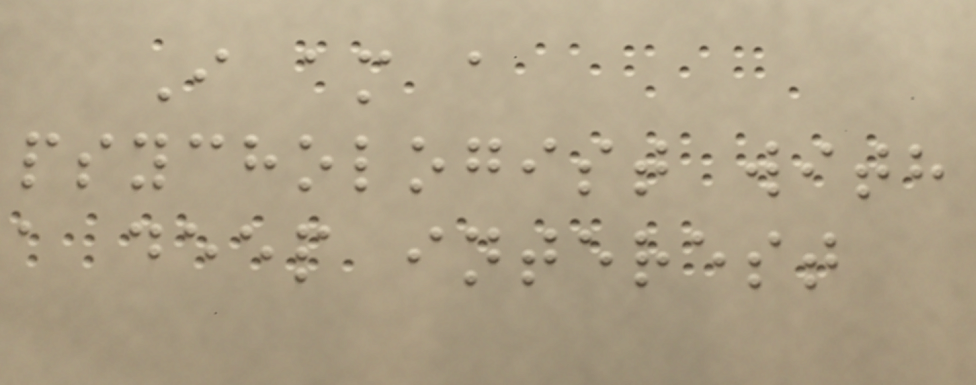I am a
psychologist with
a deep interest
